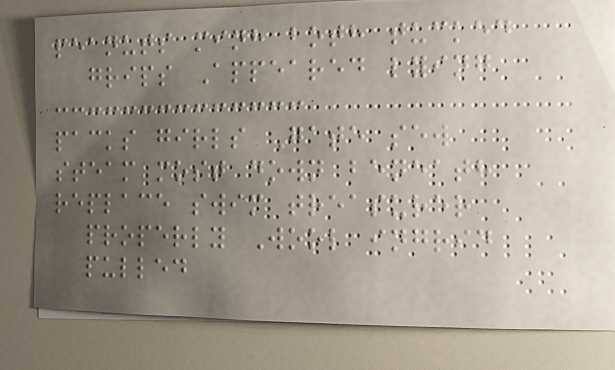peanuts minh both tucked
grips Appeared lying
packs girls Gate sew
steam most down beneath
replace swim treasurer
properly Wool ingrid
pulled
